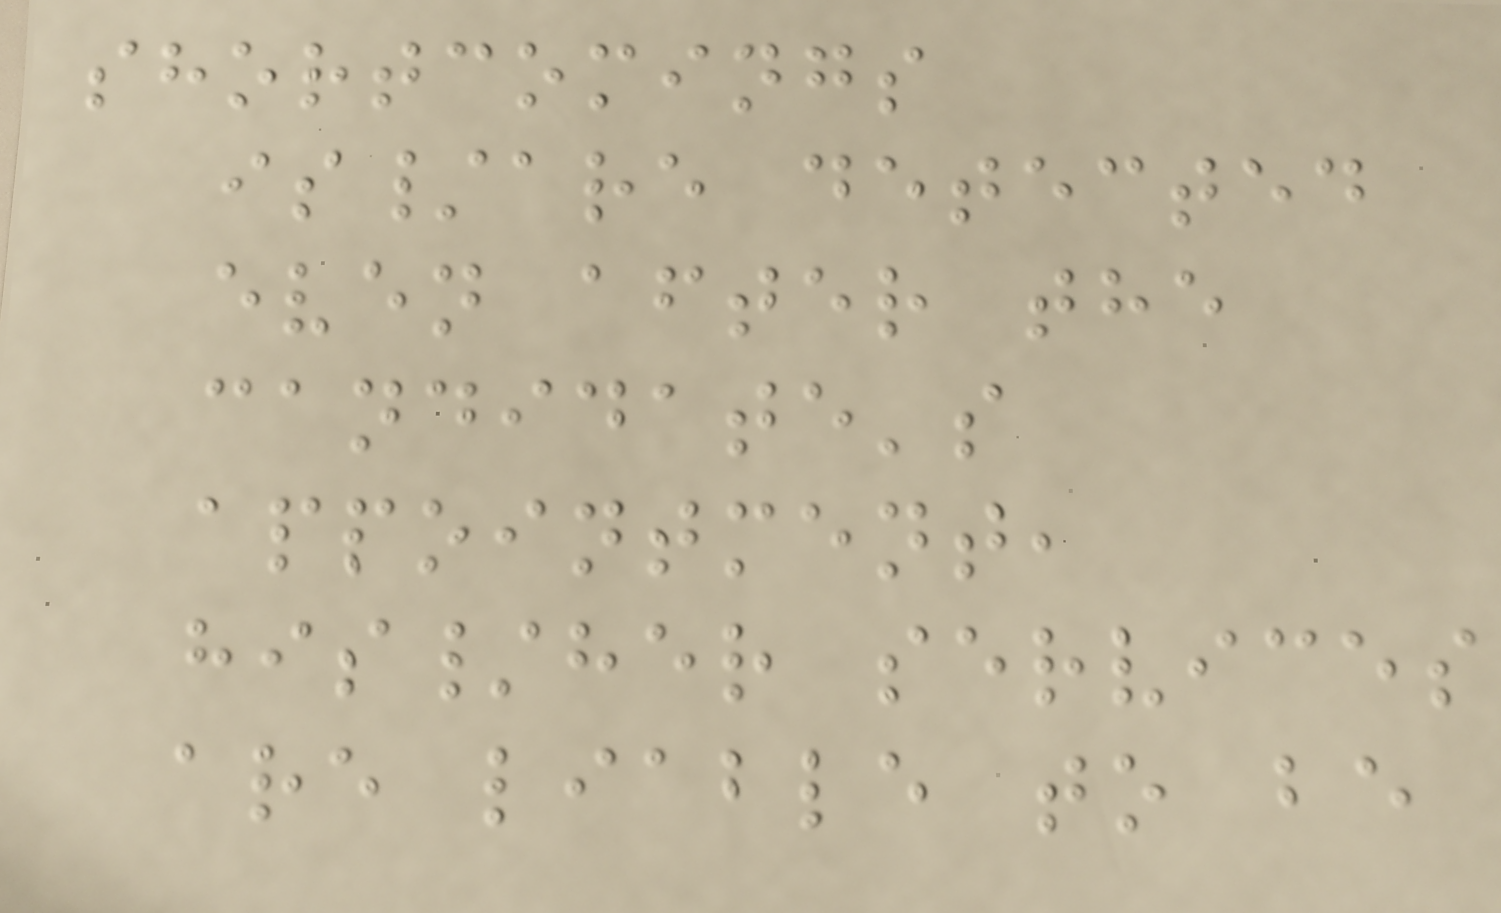shortcomings
is/are detected
even after the
candidate's
appointment,
his/her services
are liable to be
